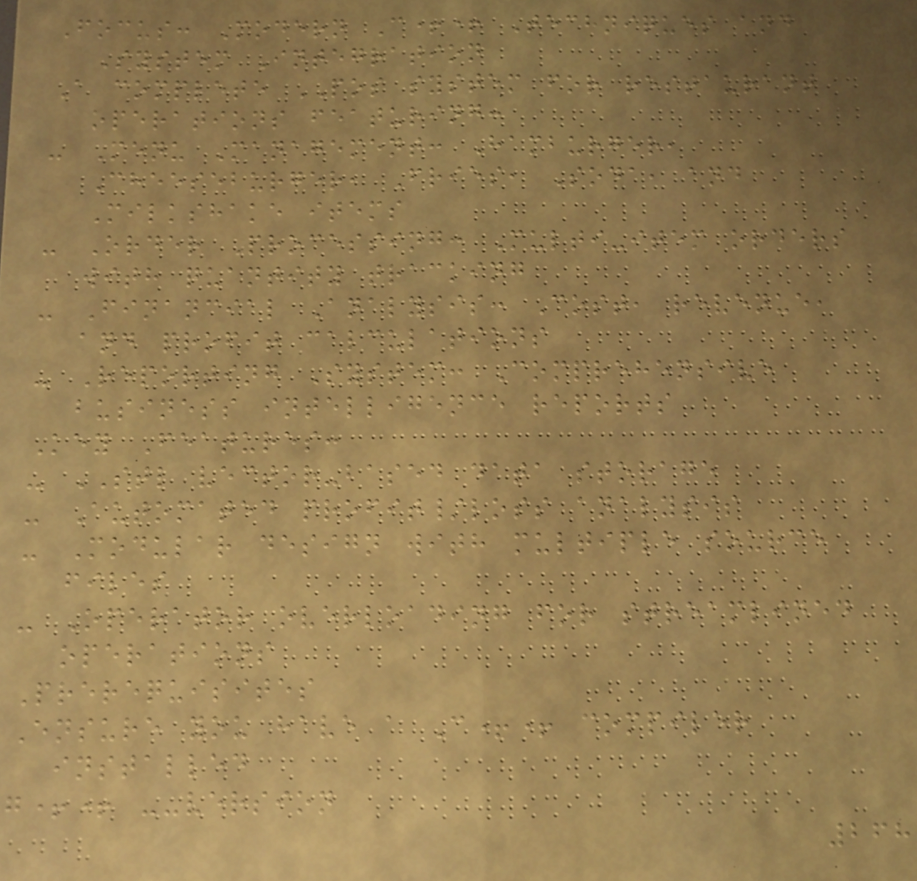Focus: Modern C++ Techniques and
System Integration
A complete POS system for restaurant
operations featuring:
- Menu Management: Hamburger,
Cheeseburger, Fries, Soda, and
Milkshake items
- Order Processing: Multi-item orders
with quantity tracking
- Financial Analysis: Cost, revenue,
and profit calculations
- Reporting System: Comprehensive
business intelligence reports
Key Features:
- STL vector-based data storage
- Automated profit/loss analysis
- Modular design with multiple source
files
- Operator overloading for streamlined
operations
Prerequisites
Ensure you have a C++ compiler
installed
g++ --version
268
